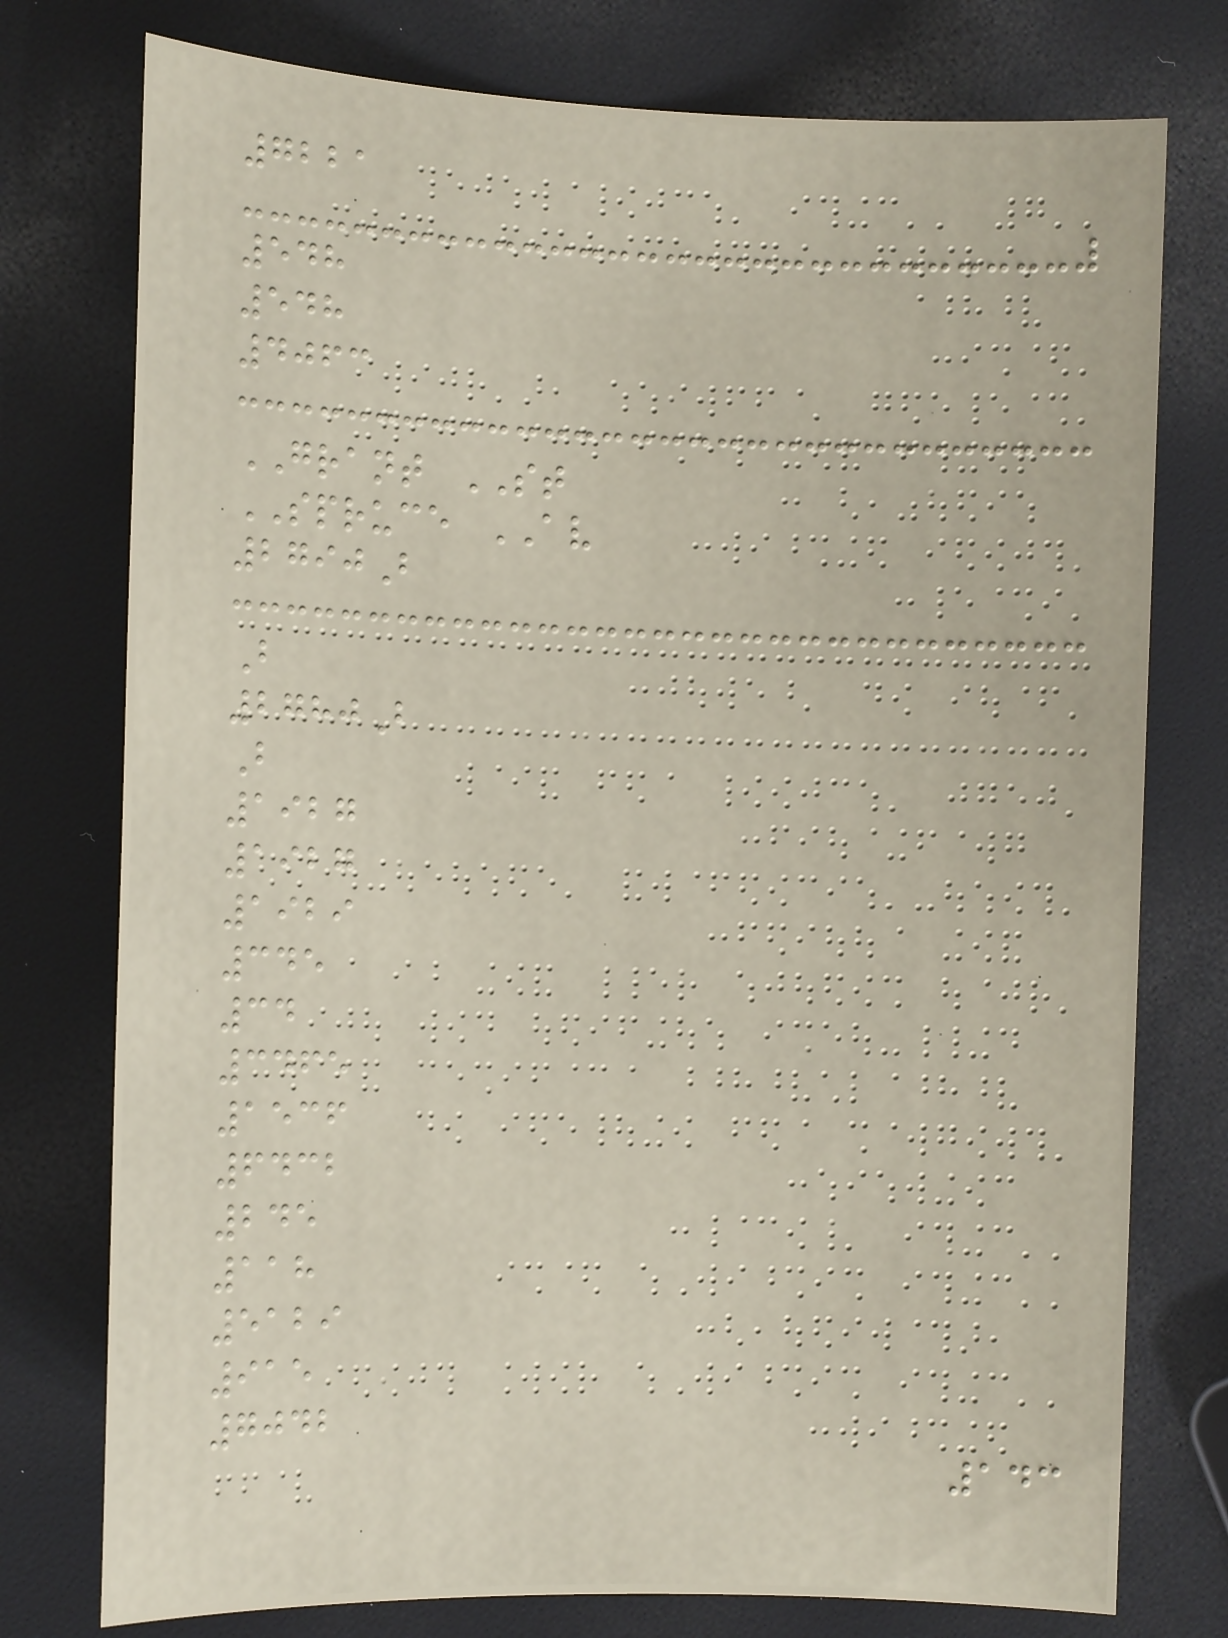7221
548
548
4063
GRANT ST
SPRUCE AV
2790B
B
2780B
B
1927
1927
1929
345
34
3465
1536
6432
245
118
5129
915
7042
143
